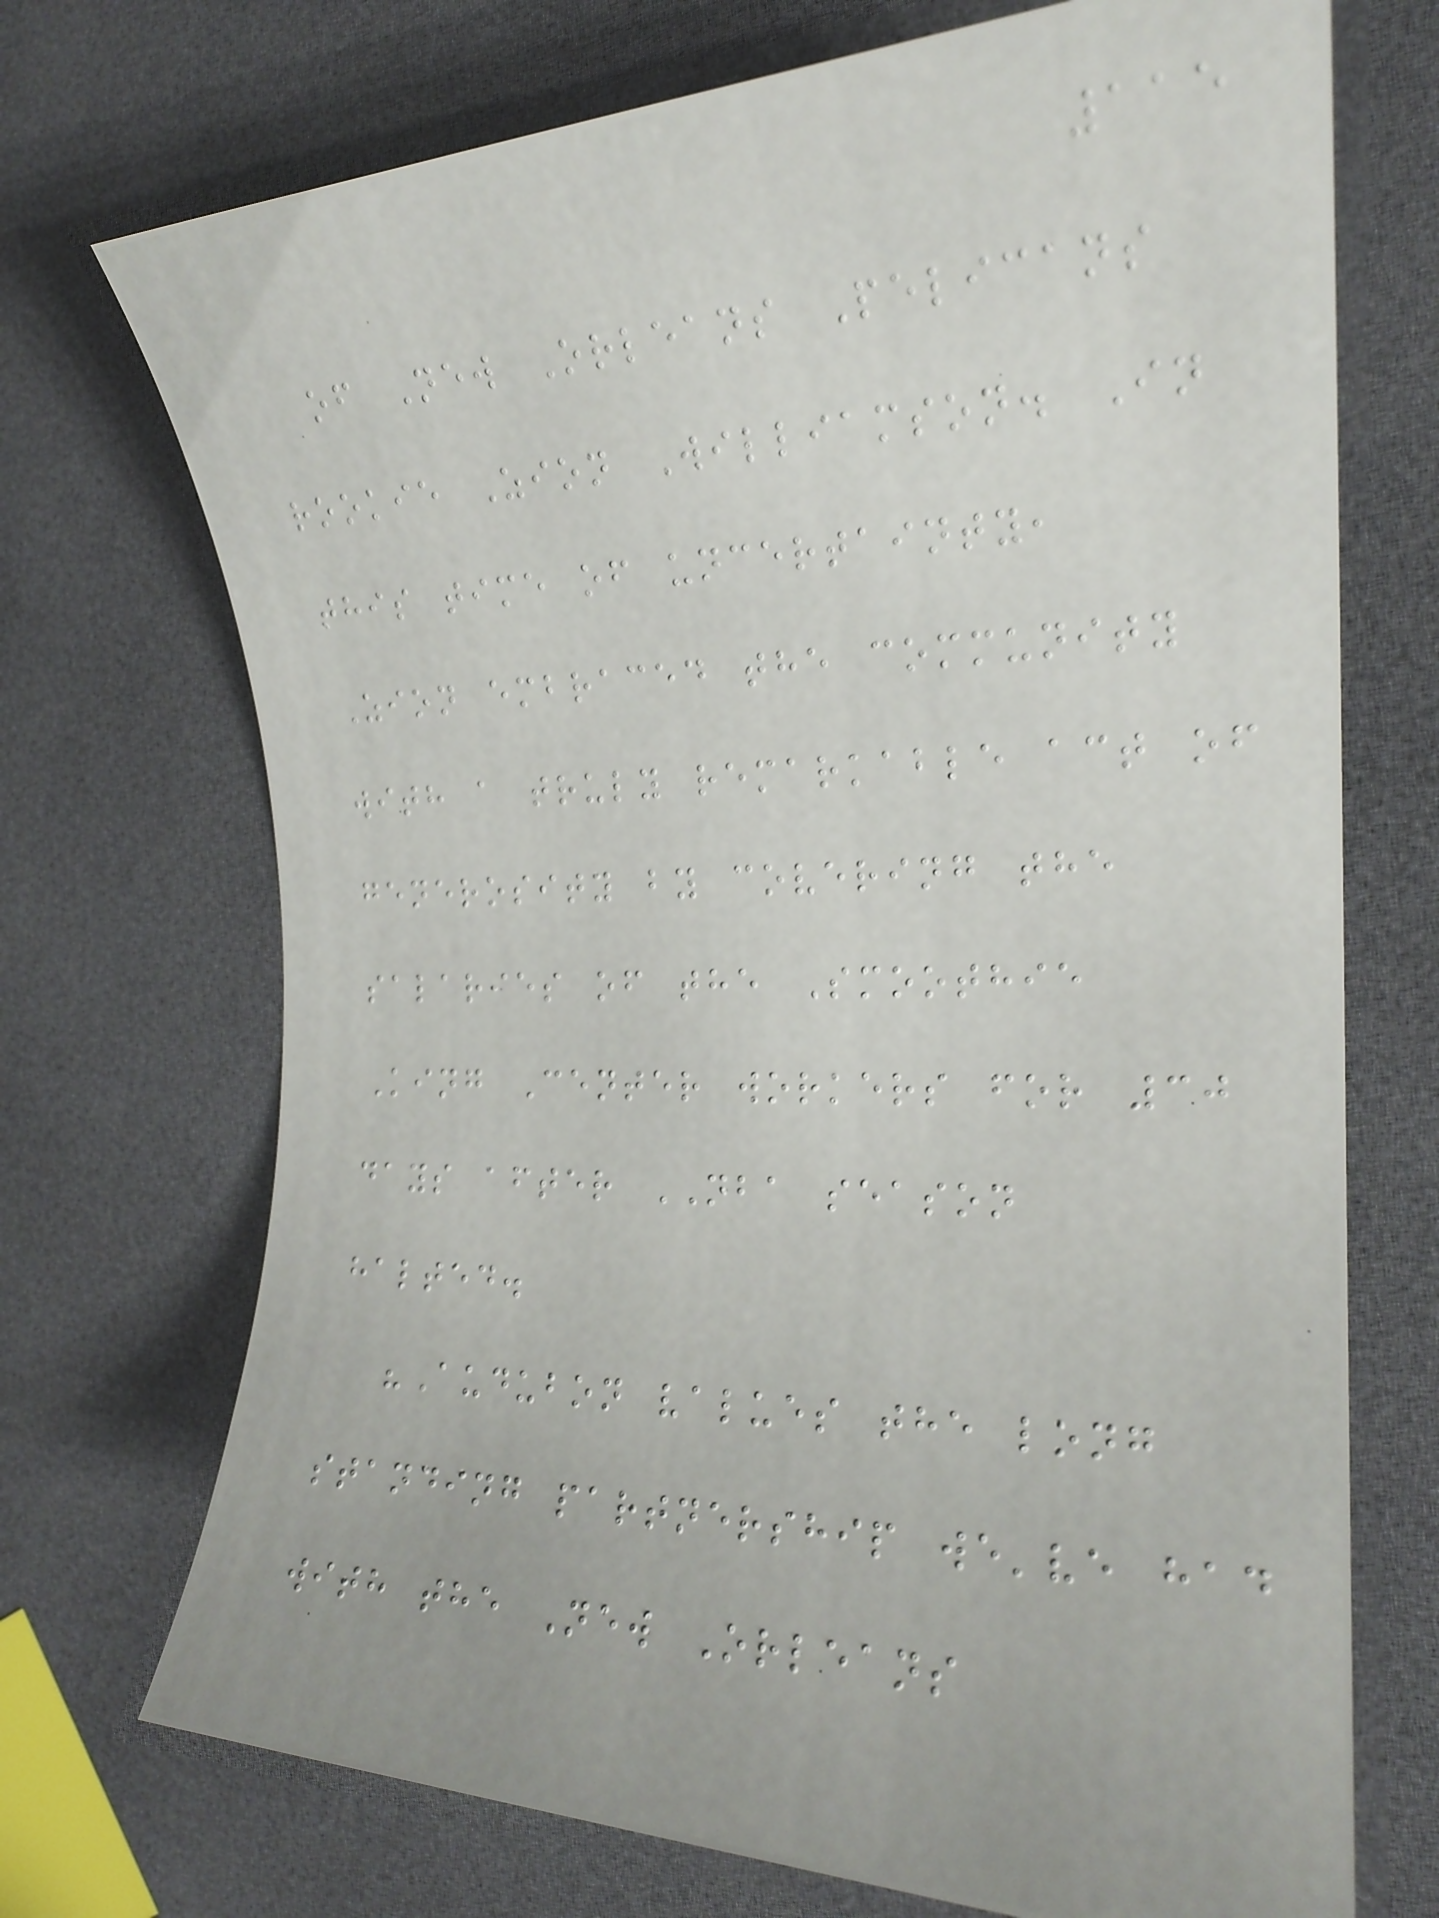115
of New Orleans Pelicans
rookie Zion Williamson. In
this time of uncertainty,
Zion embraced the community
with a truly remarkable act of
generosity by covering the
salaries of the Smoothie
King Center workers for 30
days after NBA season
halted.
"Audubon values the long
standing partnership we've had
with the New Orleans
